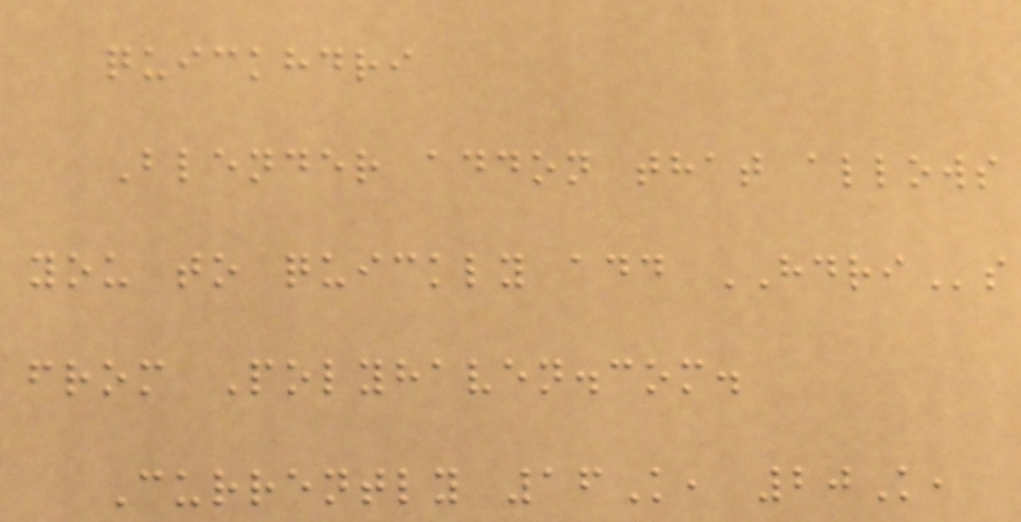quickhdri
Blender addon that allows
you to quickly add HDRIs
from Polyhaven.com.
Currently 16K, 20K,
